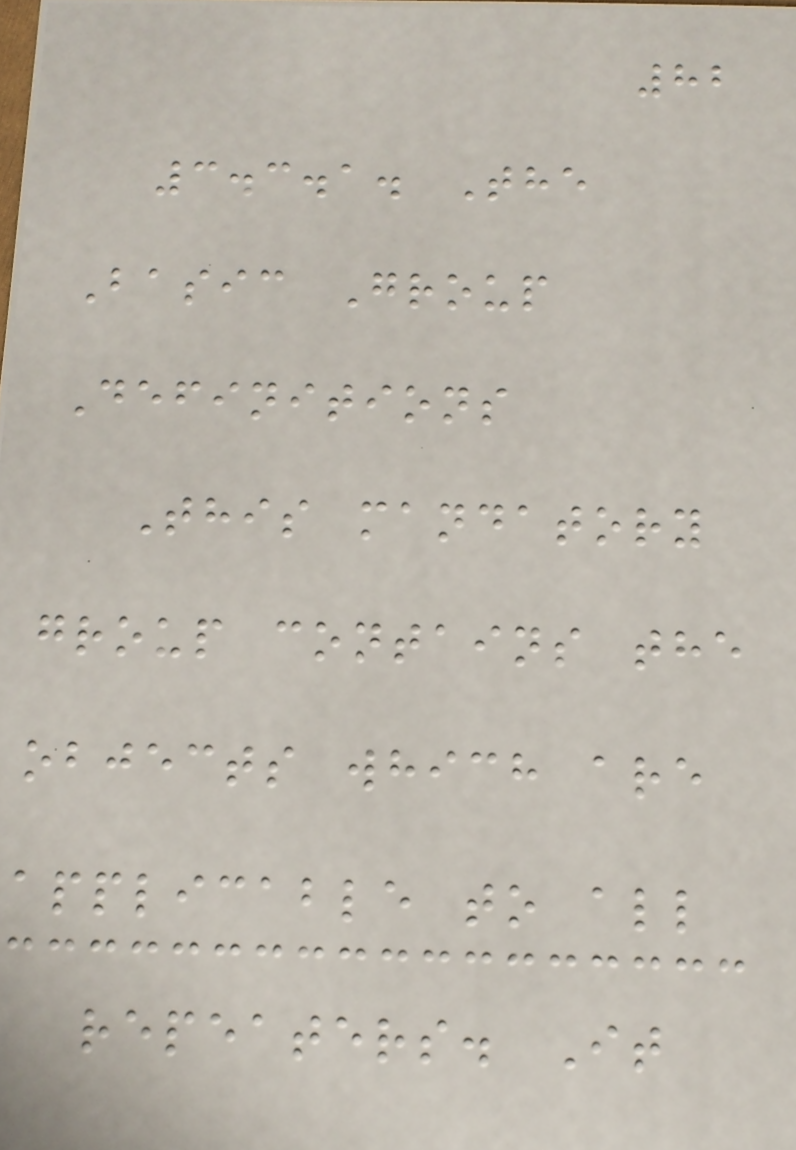82
3.3.1. The
Basic Group
Definitions
This mandatory
group contains the
objects which are
applicable to all
repeaters. It
